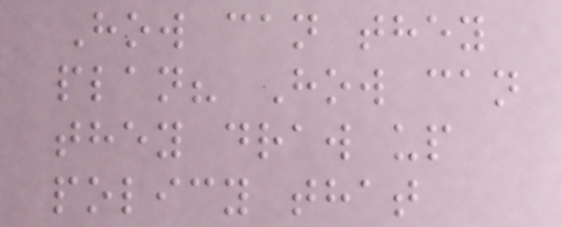How can they
plan? How can
they draw up
policy that
